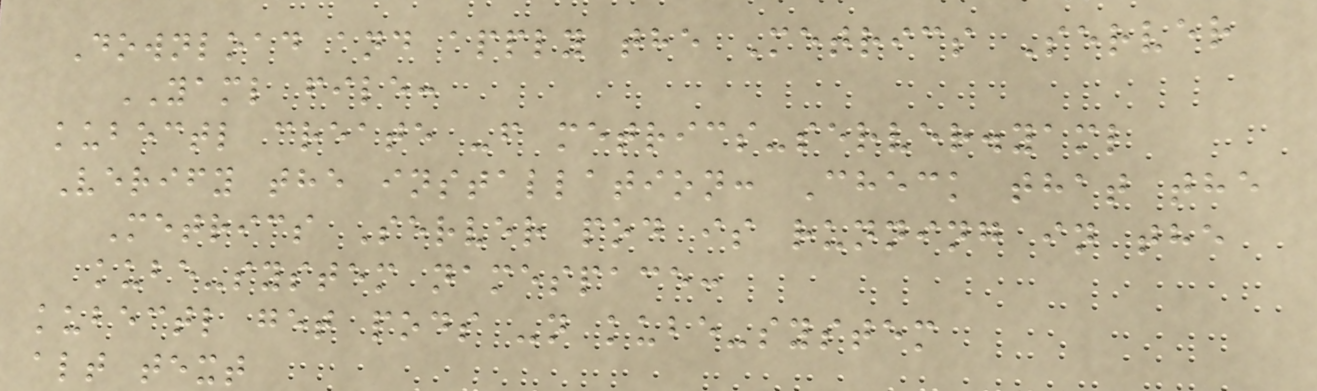Download and apply the Metrics Server
YAML file:
kubectl create -f metrics-server.yaml
Verify the installation: Check that the
Metrics Server pod is running in the
kube-system namespace:
kubectl get pods -n kube-system
alt text
